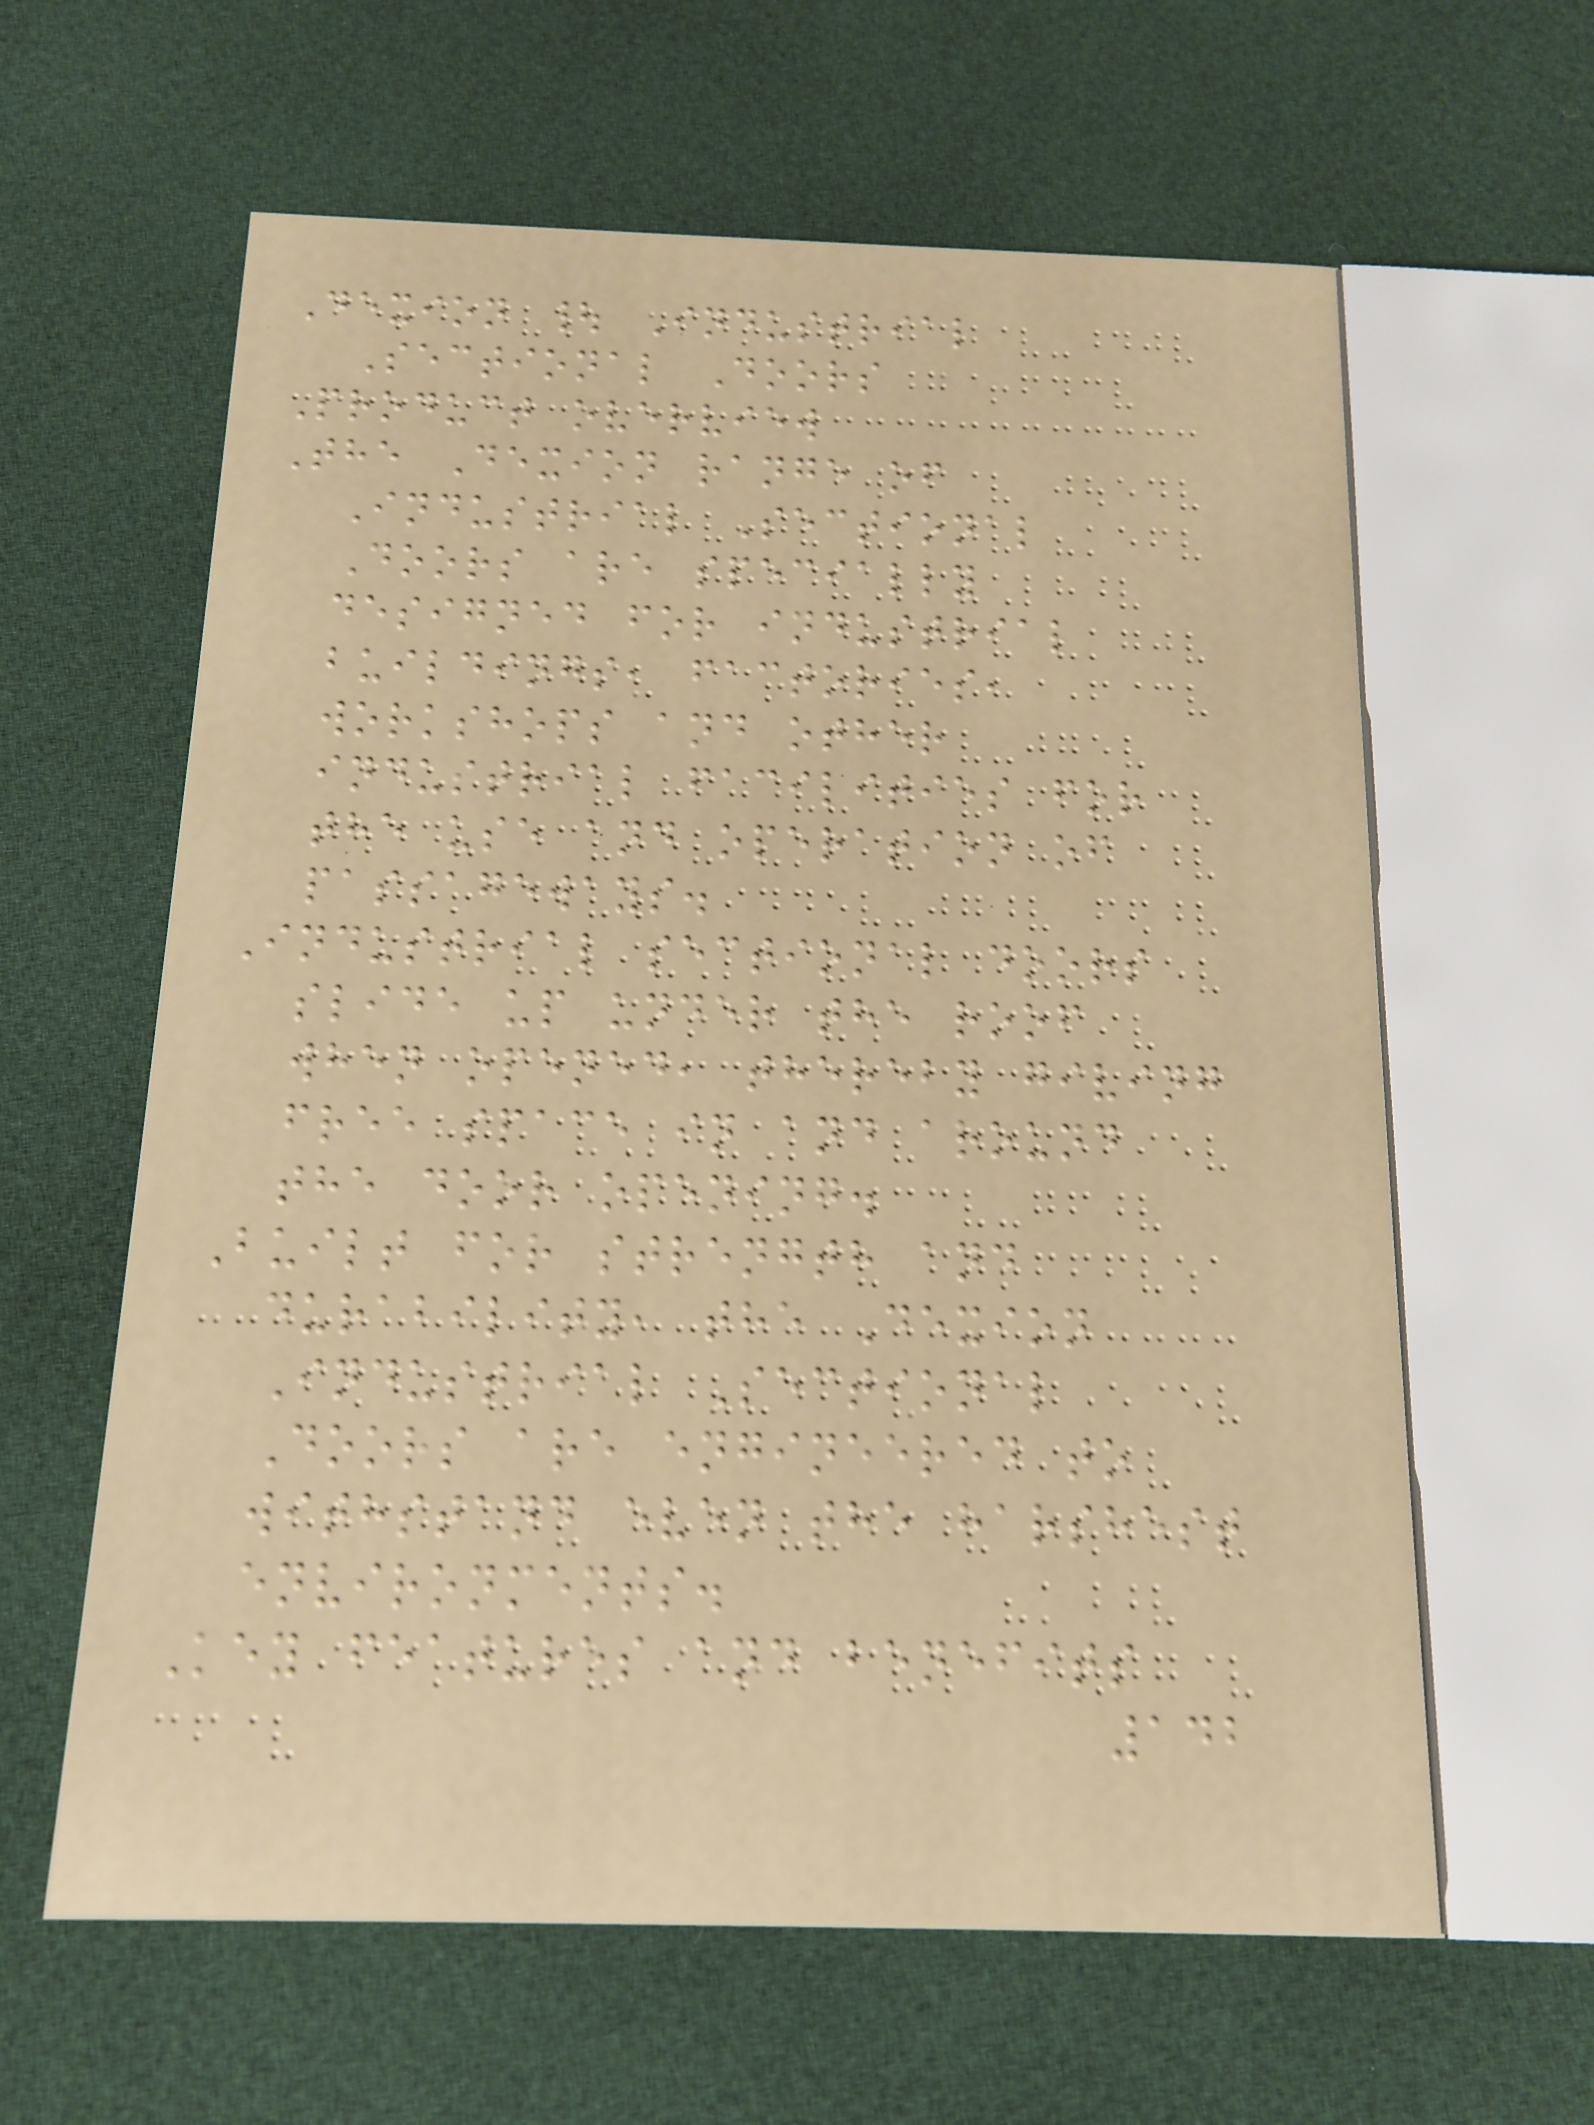Dexion | Industrial
Sectional Doors
Product overview
The Dexion range of
Industrial Sectional
Doors are specially
designed for industrial
buildings, factories,
workshops and other
industrial facilities for
the use and operation of
passageways.
Industrial sectional doors
slide up under the roof
when opened, thereby giving
free space in and around
the door opening.
Built for strength and
durability, the Dexion
Industrial Sectional
Doors are engineered to
withstand even the harshest
environments.
Key features and benefits
142
